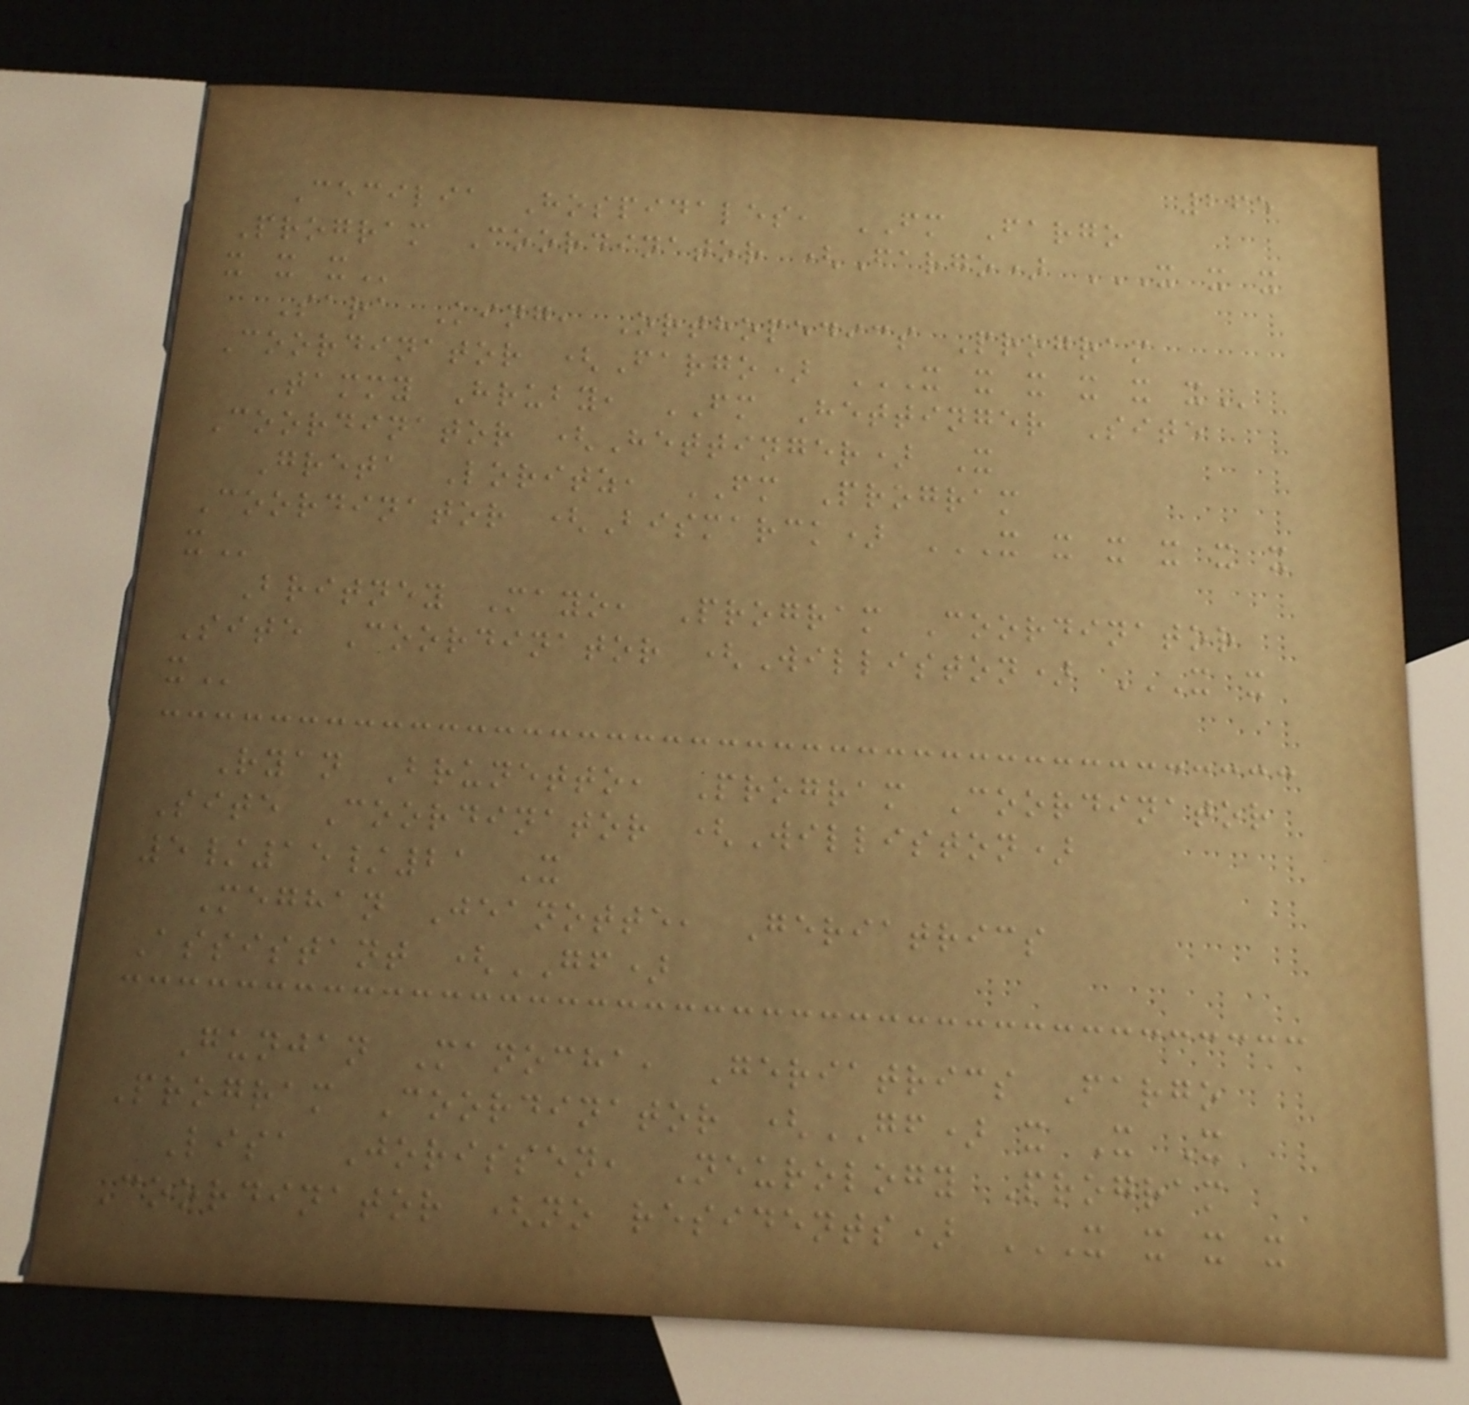265
Cecilia Hospidales, FM Fargo
Program Coordinator (Fargo) X X X
X X X
Sara King, Orthopedics Program
Coordinator (Fargo) X X X X X X
Tammy Hruby, FM Hettinger Site
Coordinator (Hettinger) X
Greta Loritz, FM Program
Coordinator (Bismarck) X X X X X X
X
Britney Mayo, Program Coordinator
Site Coordinator (Williston) X X
X
Ryan Brunetto, Program Coordinator
Site Coordinator (Williston)
5/15/21 X
Meghan Jeanotte, Geriatrics
Assistant (GF)
Gunjan Manocha, Geriatrics Fargo
Program Coordinator (GF) x X X
Lisa Jorissen, Neurology Program
Coordinator (no residents) X X X X
